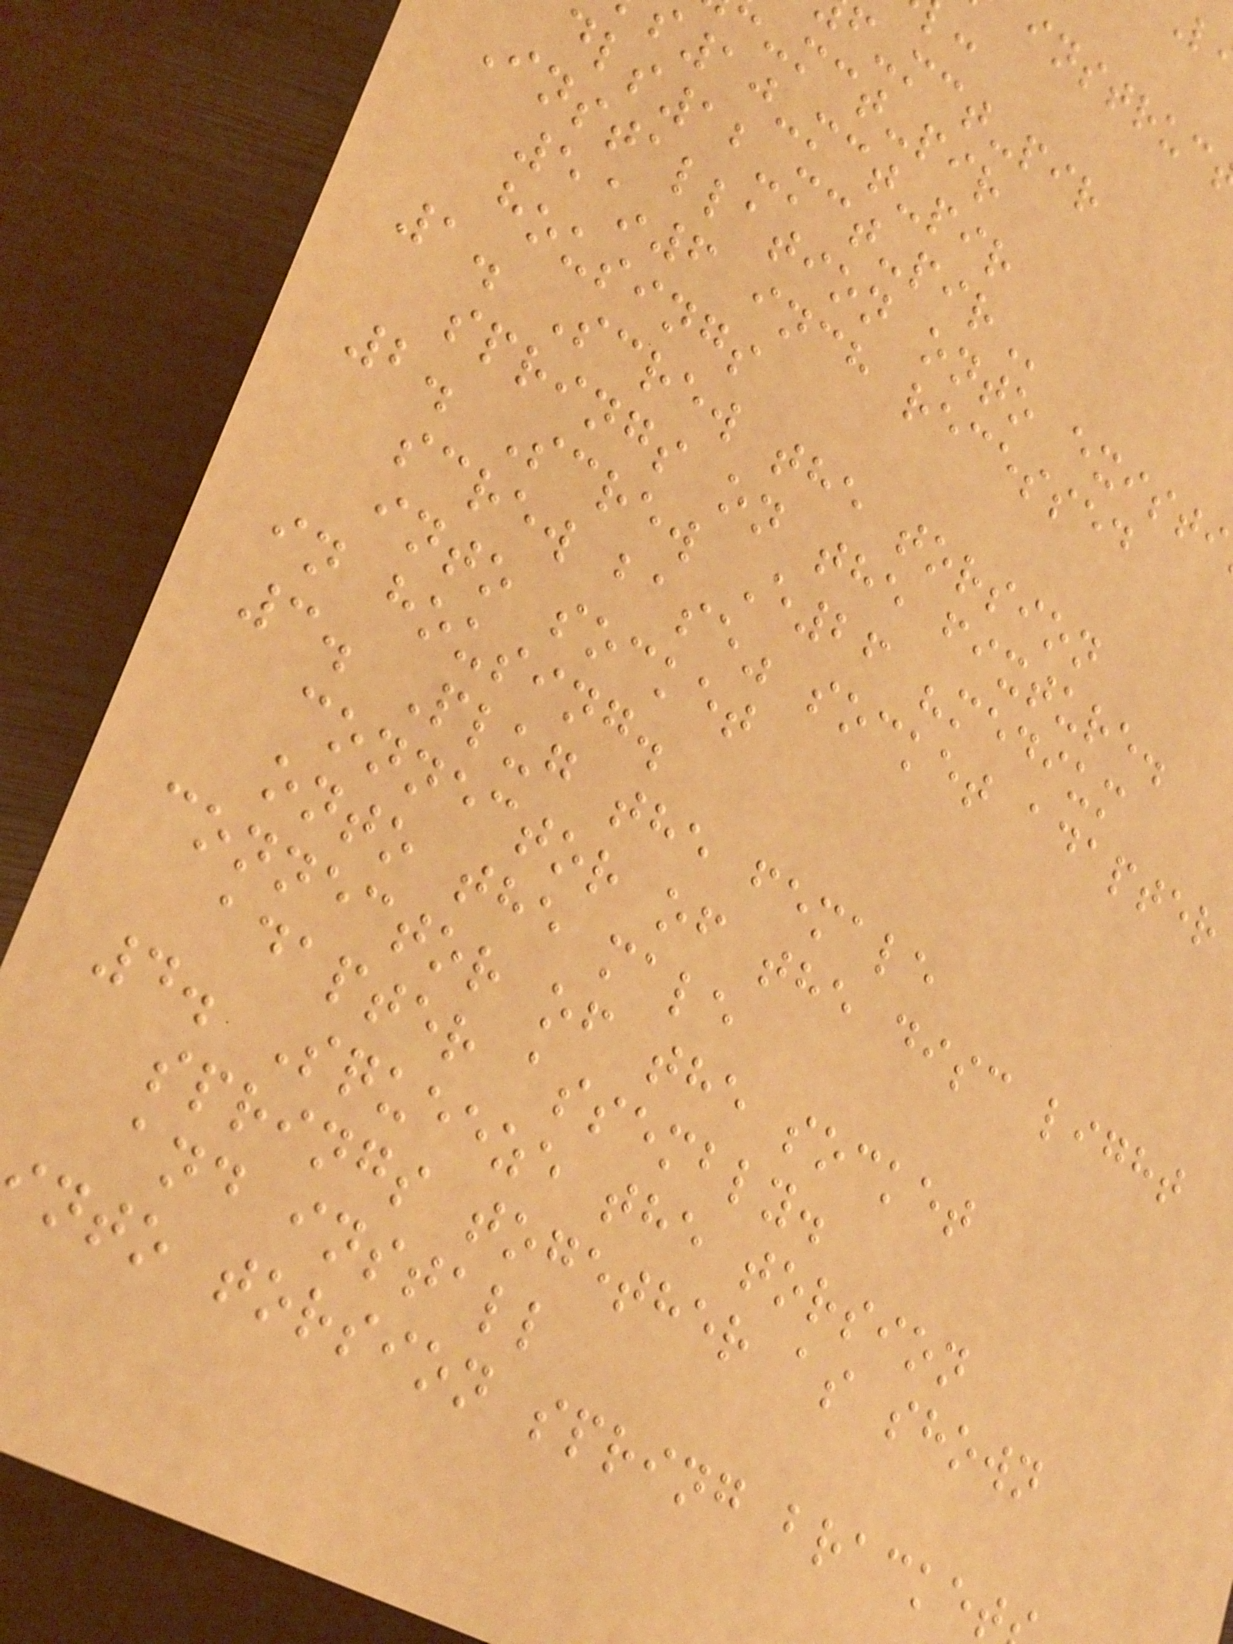instruc
f-mct-pir
-mct-pir
10-mct-pir
Installation onto existi
5~6 inch recessed
housings
1. Screw the torsion
springs on the fixture.
2. Screw E26 "medium
screw base" socket adapter
into socket
in housing.
3. Plug the female
connector of the disc light
onto the male
connector of the socket
adapter assembly.
4. Squeeze the torsion
springs together as shown
and install
nto torsion spring bracket
